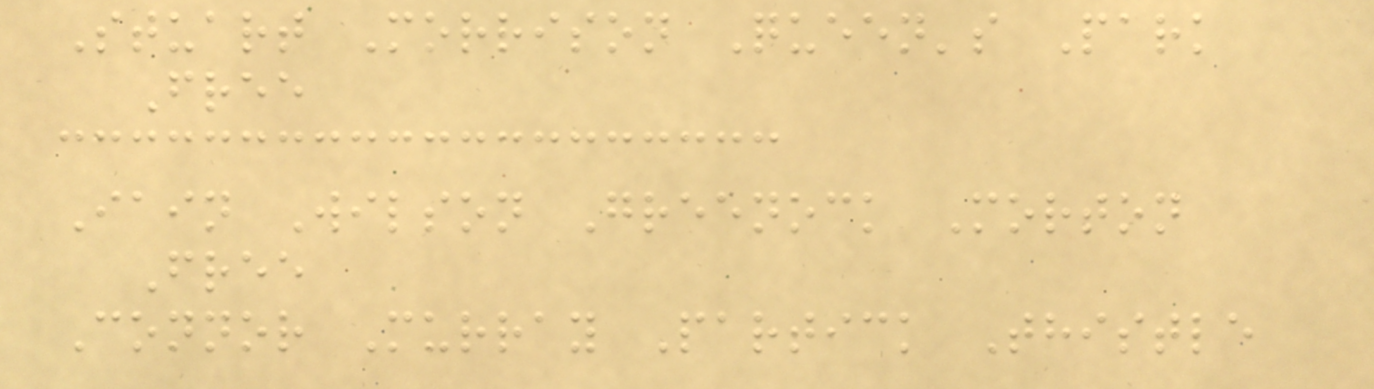Stuart Morrison Queen's Park
Free
Iain Wilson Greenock Morton
Free
Connor Murray Partick Thistle
